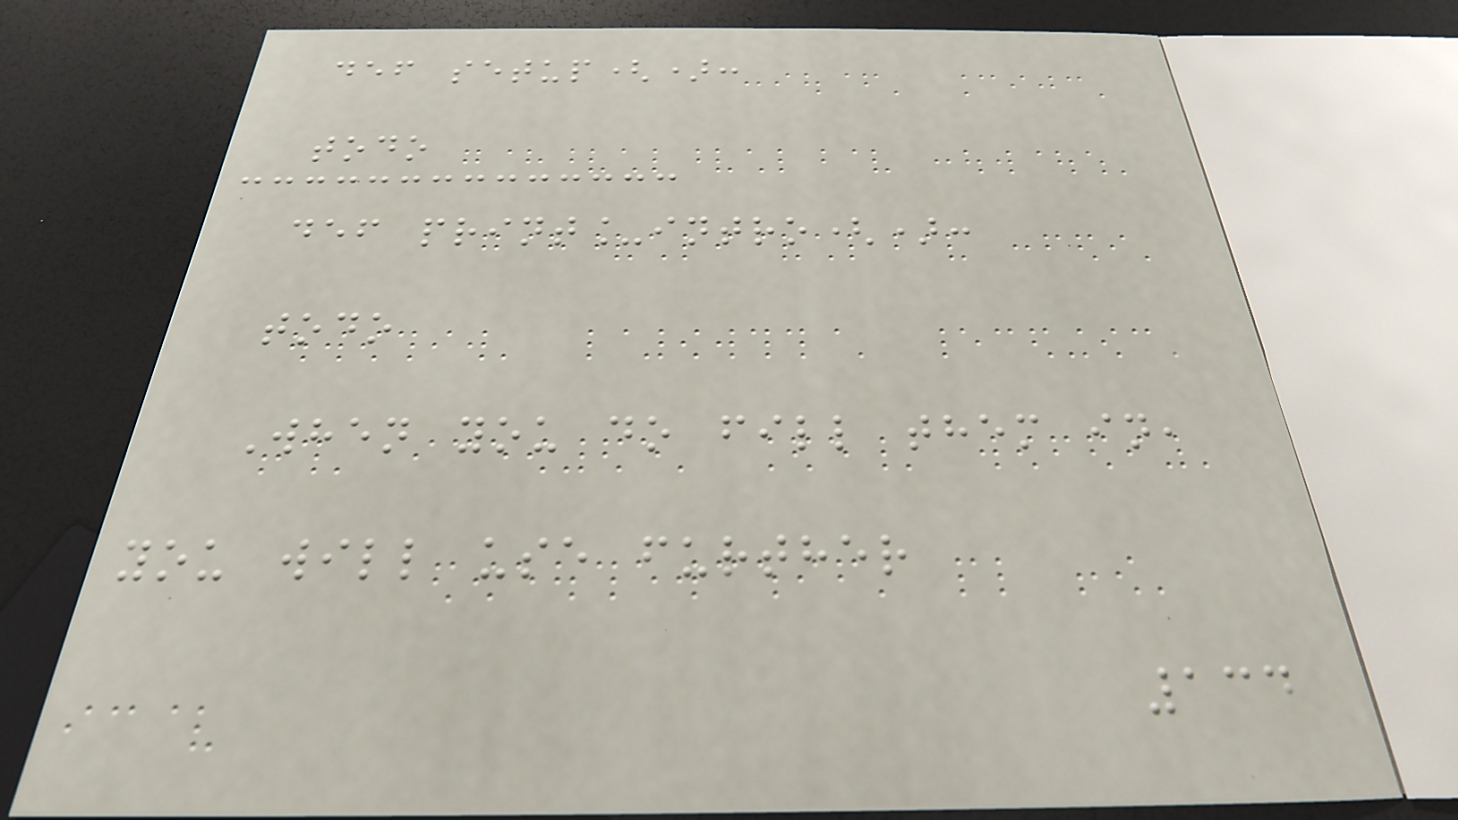def setup():
todo
def print_intro():
todo
When you do fill them in,
you will use further
134
